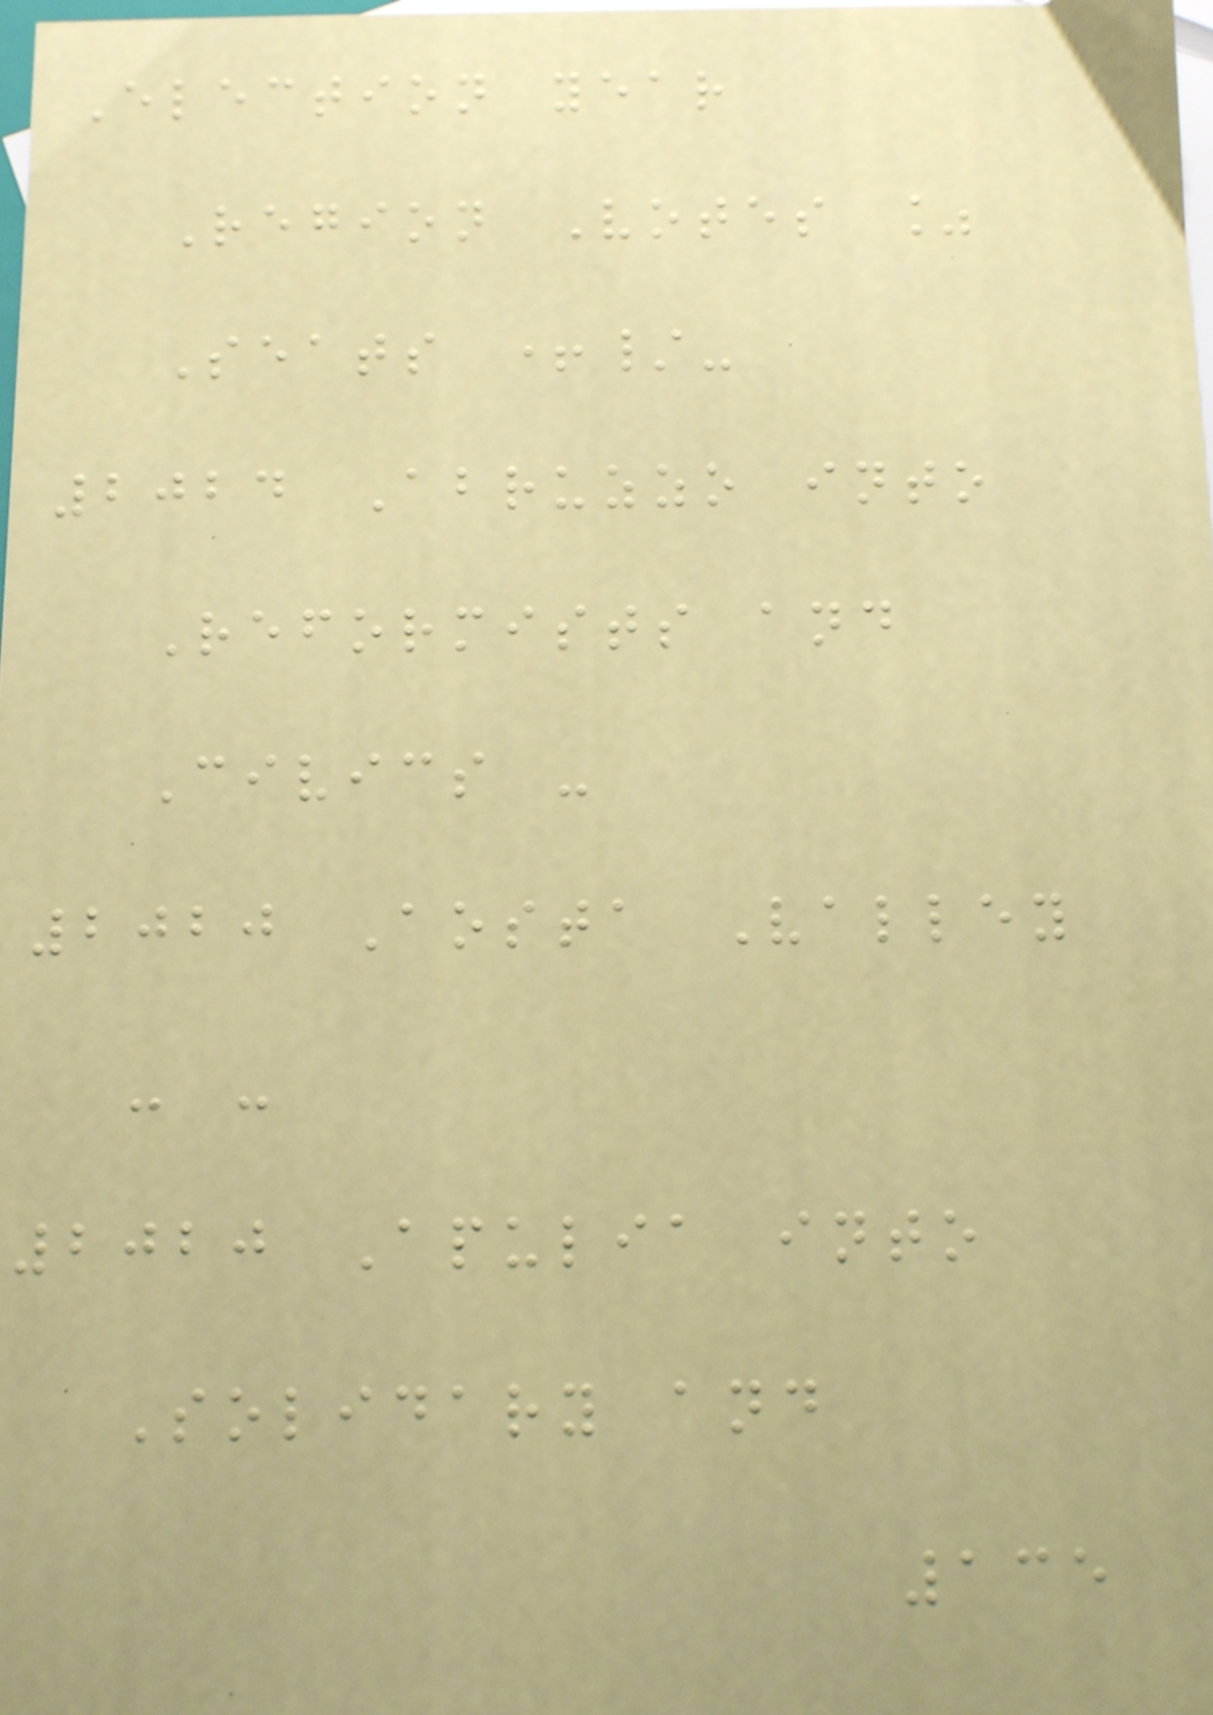Election year
Region Votes %
Seats +/-
2024 Abruzzo into
Reformists and
Civics -
2020 Aosta Valley
- -
2020 Apulia into
Solidary and
135
